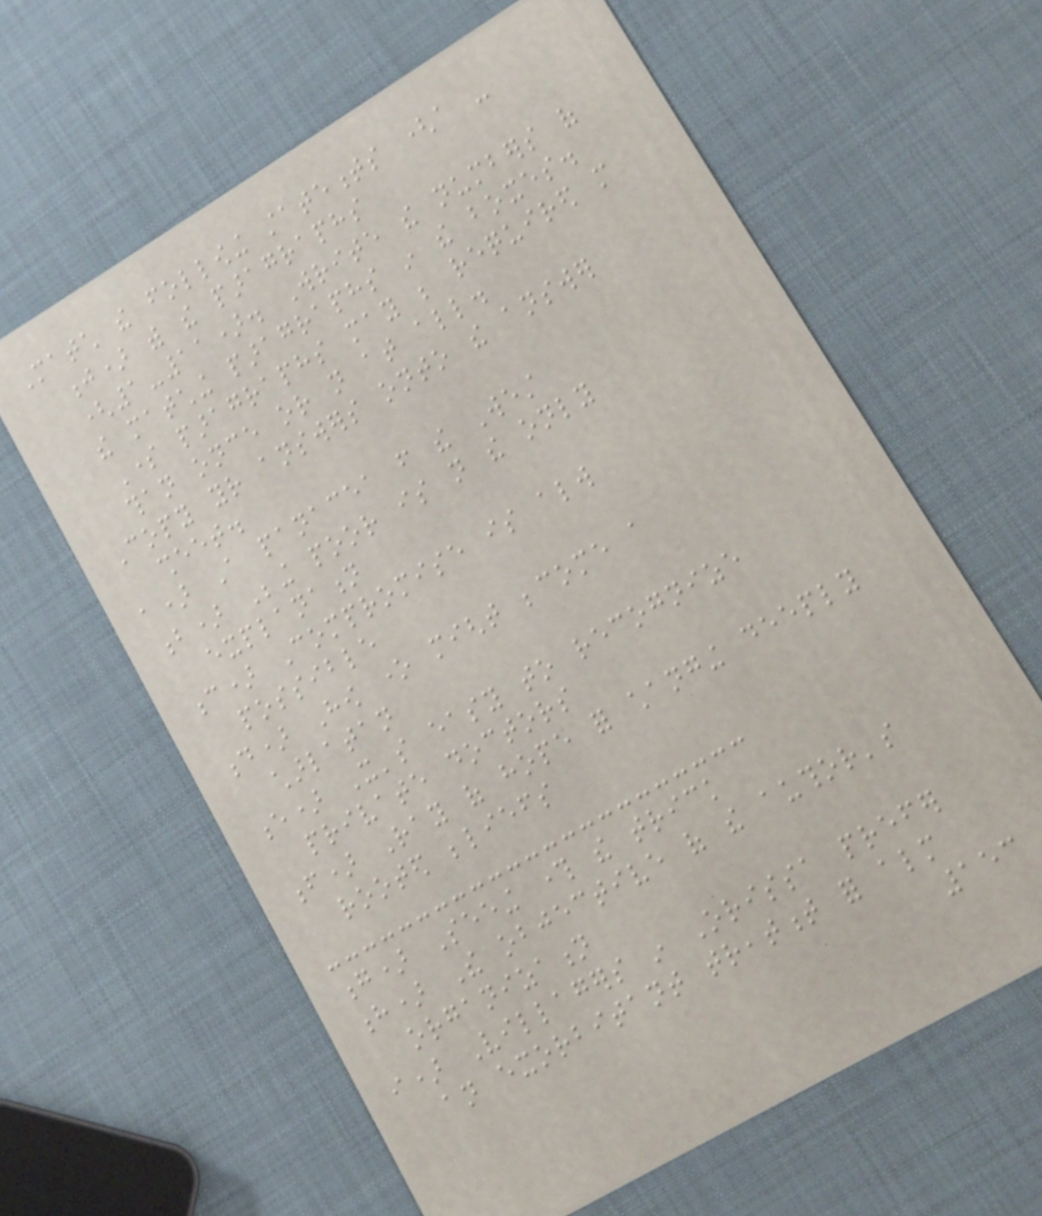Match the following statements (a -
j) with the paragraphs
(1-11). Write the numbers of
the matching paragraphs in the boxes.
Some paragraphs may be required more
than once or not at all.
Copy your answers onto the answer
sheet.
a) A panacea from the West
b) Being poor is not the only
explanation
c) Compromise is always
possible
d) How one might become a
charlatan
e) It's easy to recognize
private doctors
f) Ray of hope for changing deeply
rooted beliefs
g) Seeing through the trick
h) The objective of the author's
organization
i) Villagers in Orissa prefer
an exorbitant treatment for almost
153
